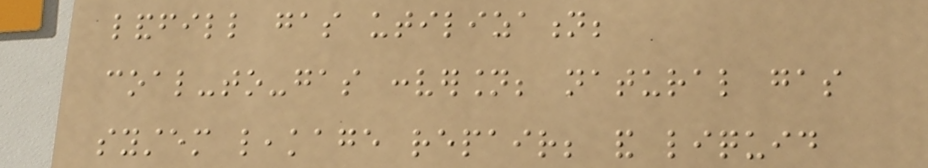landfill gas utilization;
coal-to-gas conversion; natural gas
system leakage repair; and liquid
